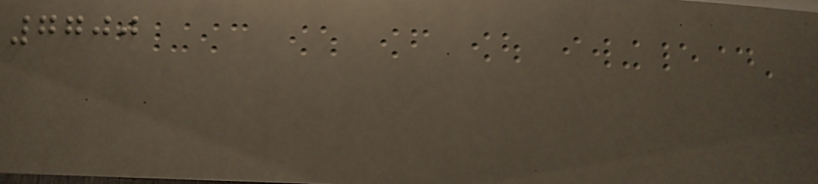7700
